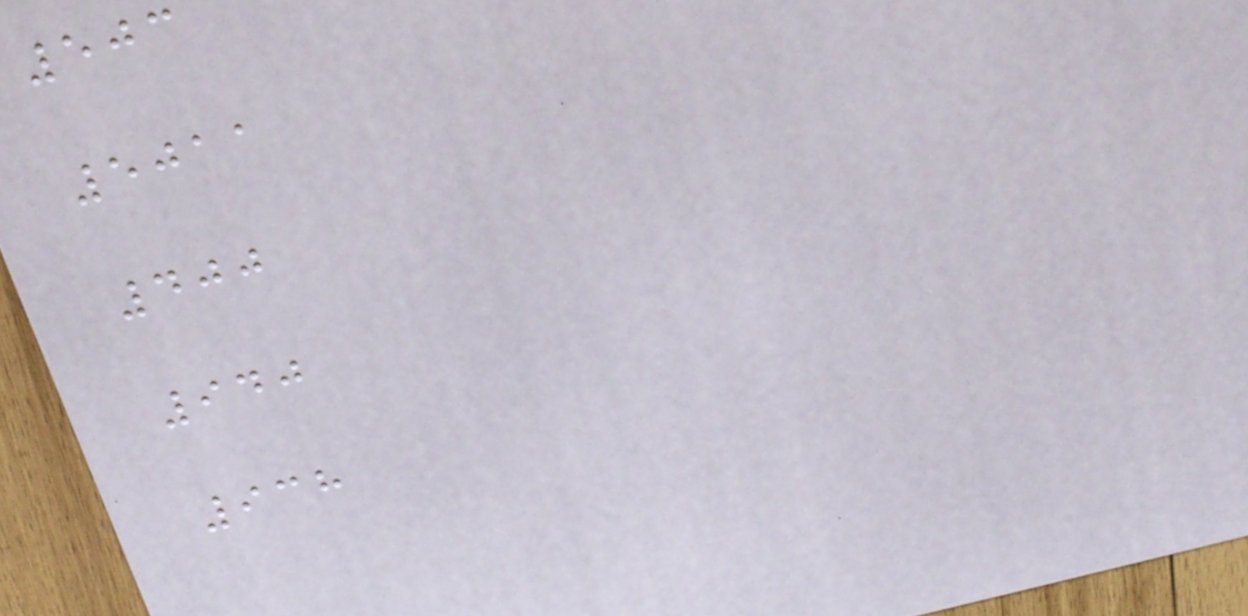503
5011
400
940
938
